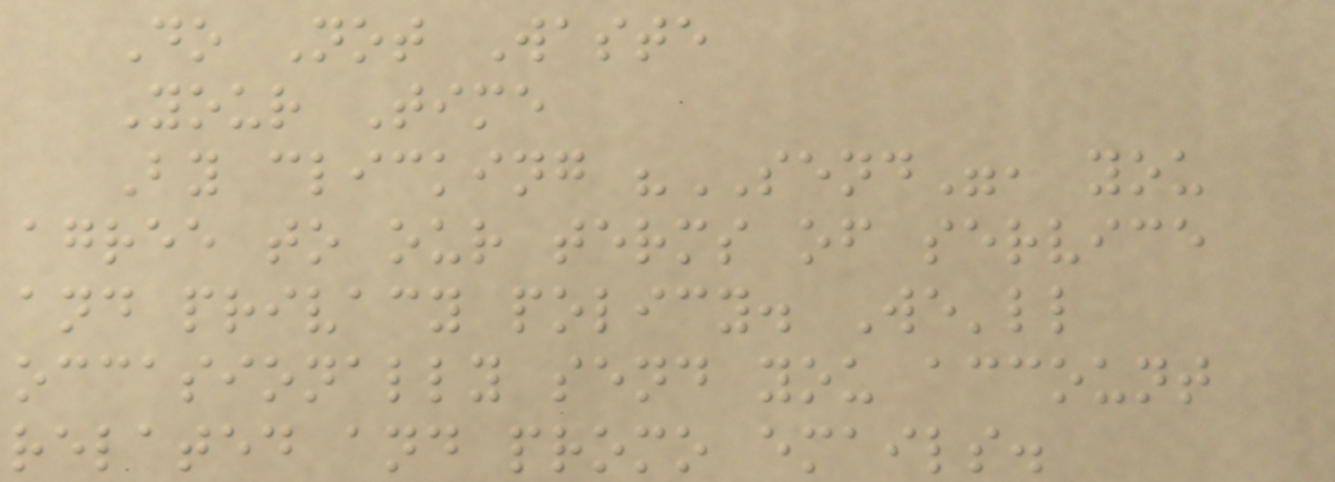Do Not Waste
Your Time
By clicking "SEND", you
agree to our terms of service
and privacy policy. We'll
occasionally send you account
related and promo emails.
